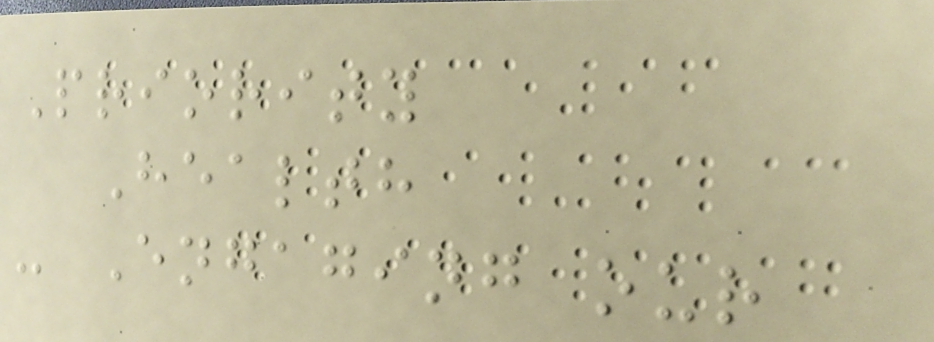Priority
Health
- Engaging our
